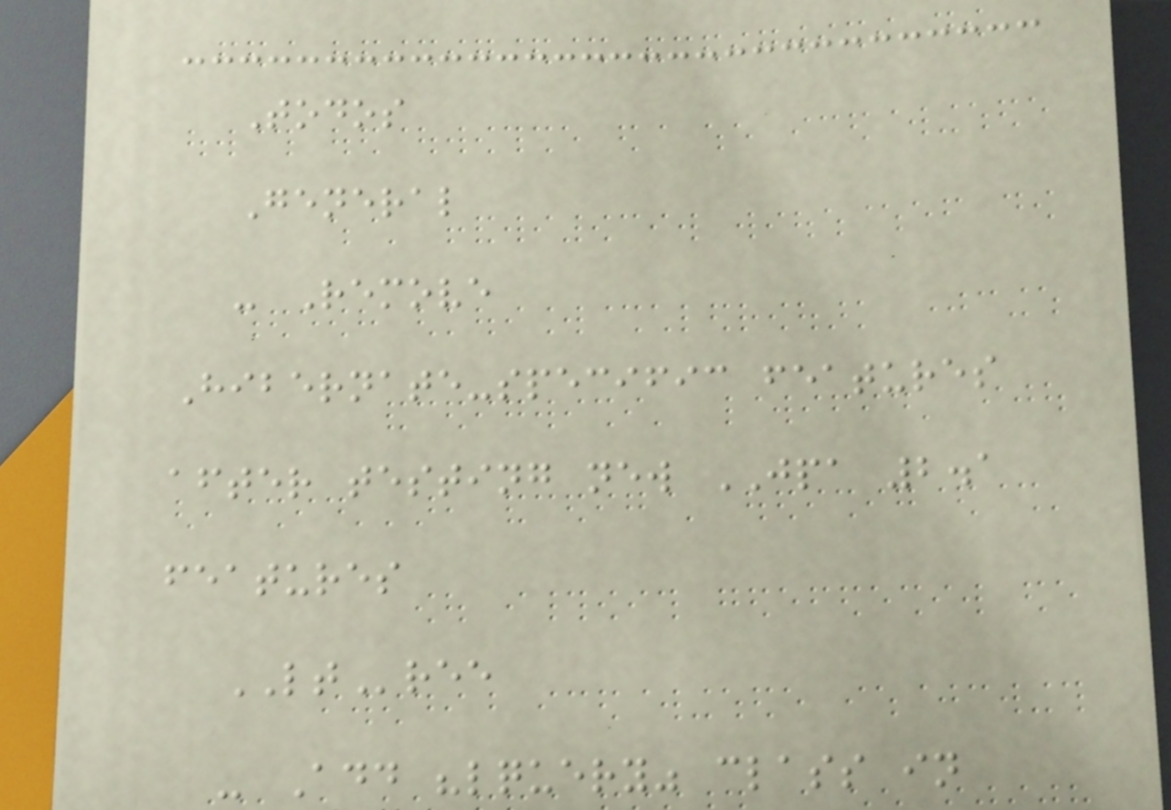Todos
General
- Remove
Hibernate-specific features
after testing new JPA 2.1
features
LTree
- Add "lquery" class in
